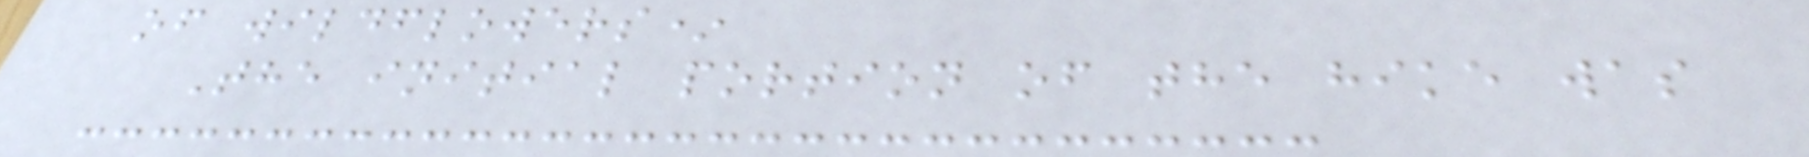of wildflowers*
The initial portion of the hike was
